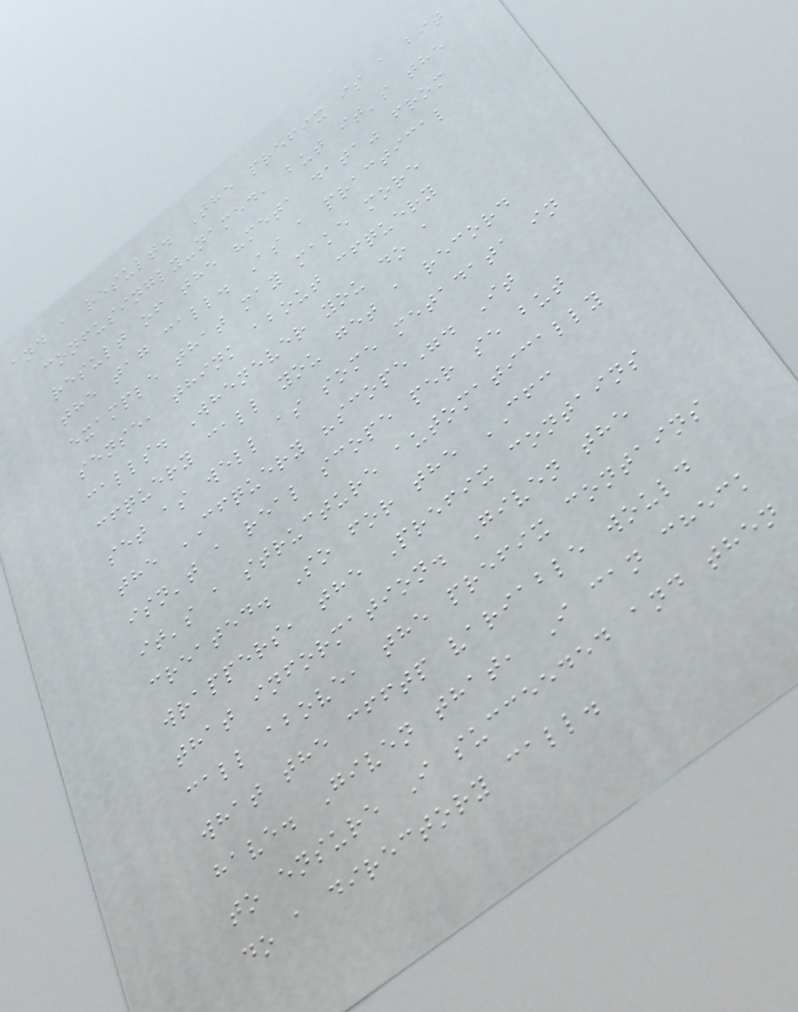and a result. The prefix is a bit
confusingly-named, but it's the
result of the "meta data" from
the tag call. As a practical
example that may make more
sense, think about cfquery
calls. Whenever you do a
cfquery call you get a record
set as well as some metadata in
the CFQUERY "scope". It
isn't a real scope per se but
it's a structure automatically
created. So for the CFC
wrappers, the Prefix contains
that information. Given the
call above, the prefix contains
what the cfftp variable would
have. Given that, I can check
to ensure I succeeded and then
do a directory call.
